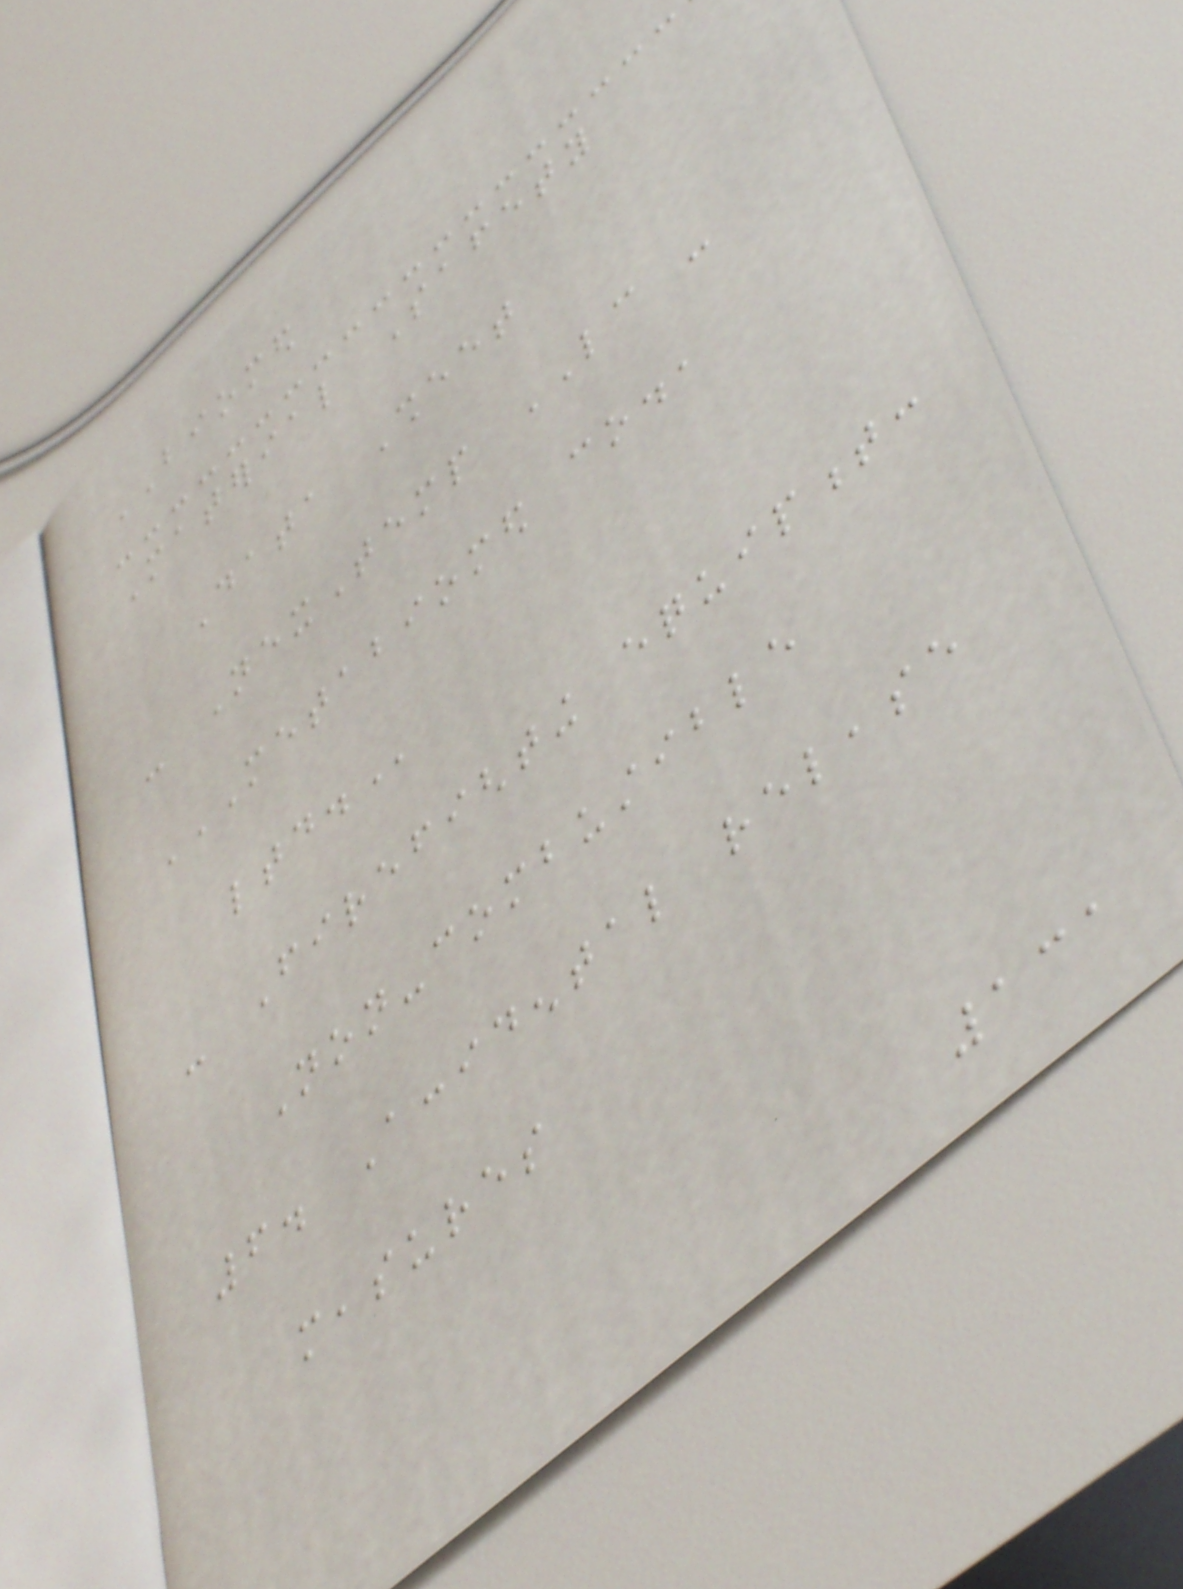BIOMED
Material Safety
Data Sheet
- NexTemp LC -
METABIOMED CO.,
LTD.
- Firefighting equipment:
Non-combustible
6. Accidental release
measures
131
